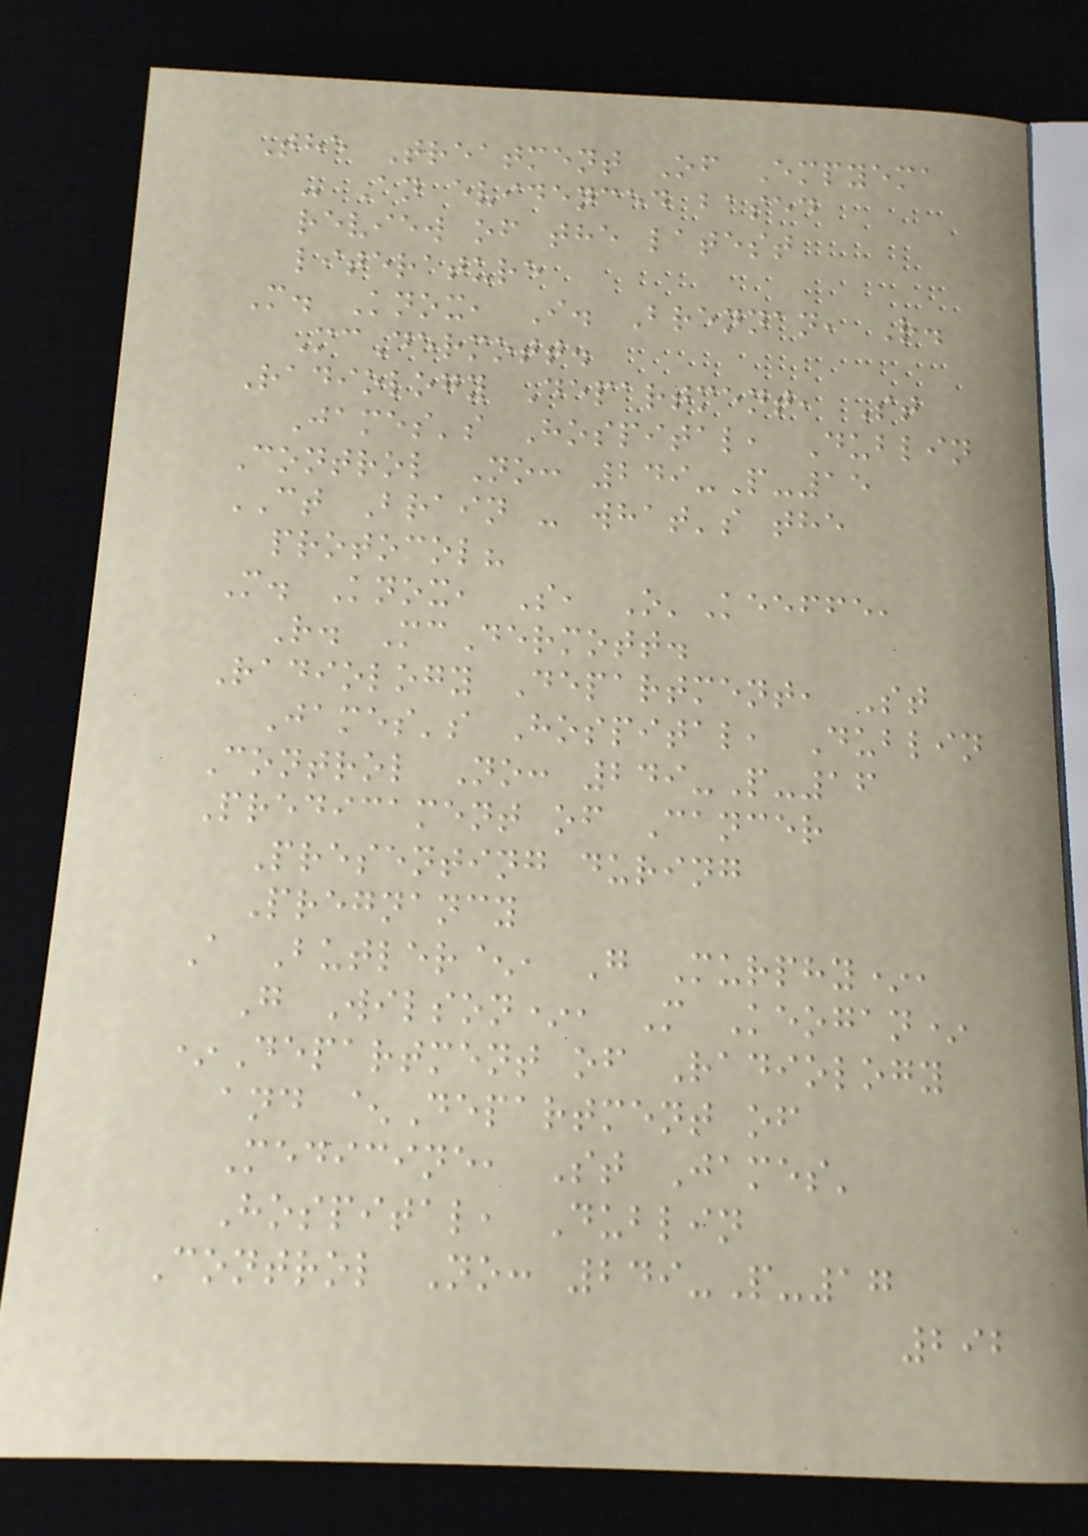The Treatment Of Empyema
- An evidenced based
review of the latest
literature
M. Knox, I. Brennan, R.
McDermott.
Radiology Department, St
James's Hospital, Dublin
Control No: 249-P-15
CT Brain - what's the
protocol?
M. Knox, S, O'Keeffe,
R. McDermott.
Radiology Department, St
James's Hospital, Dublin
Control No: 249-P-16
Predicament of Cancer
Presenting during
Pregnancy
A Butler^, G Murphy*,
G Wilson*, M Keogan*
*Department of Radiology
and ^Department of
Medicine, St James'
Hospital, Dublin
Control No: 249-P-17
292
